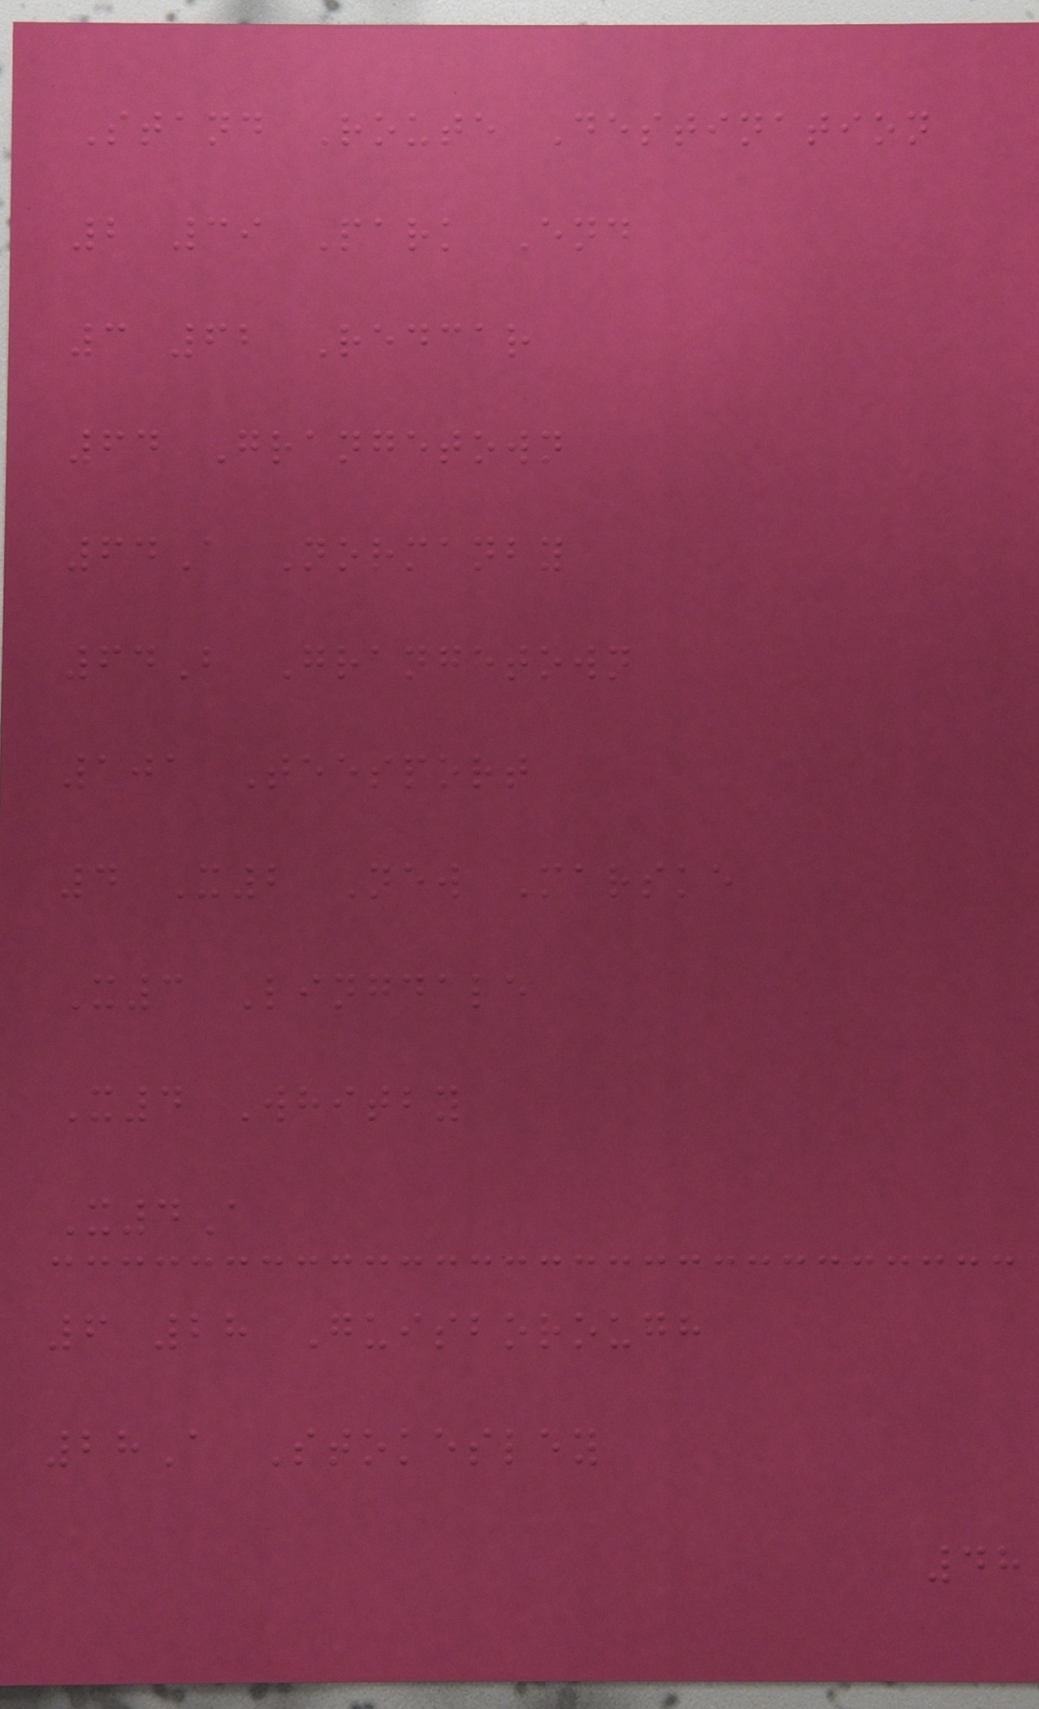Stand Route Destination
2 39 Park End
3 62 Redcar
64 Grangetown
64A Normanby
64B Grangetown
101 Teesport
4 X2 New Marske
X3 Lingdale
X4 Whitby
X4A
6 28 Guisborough
28A Stokesley
48
